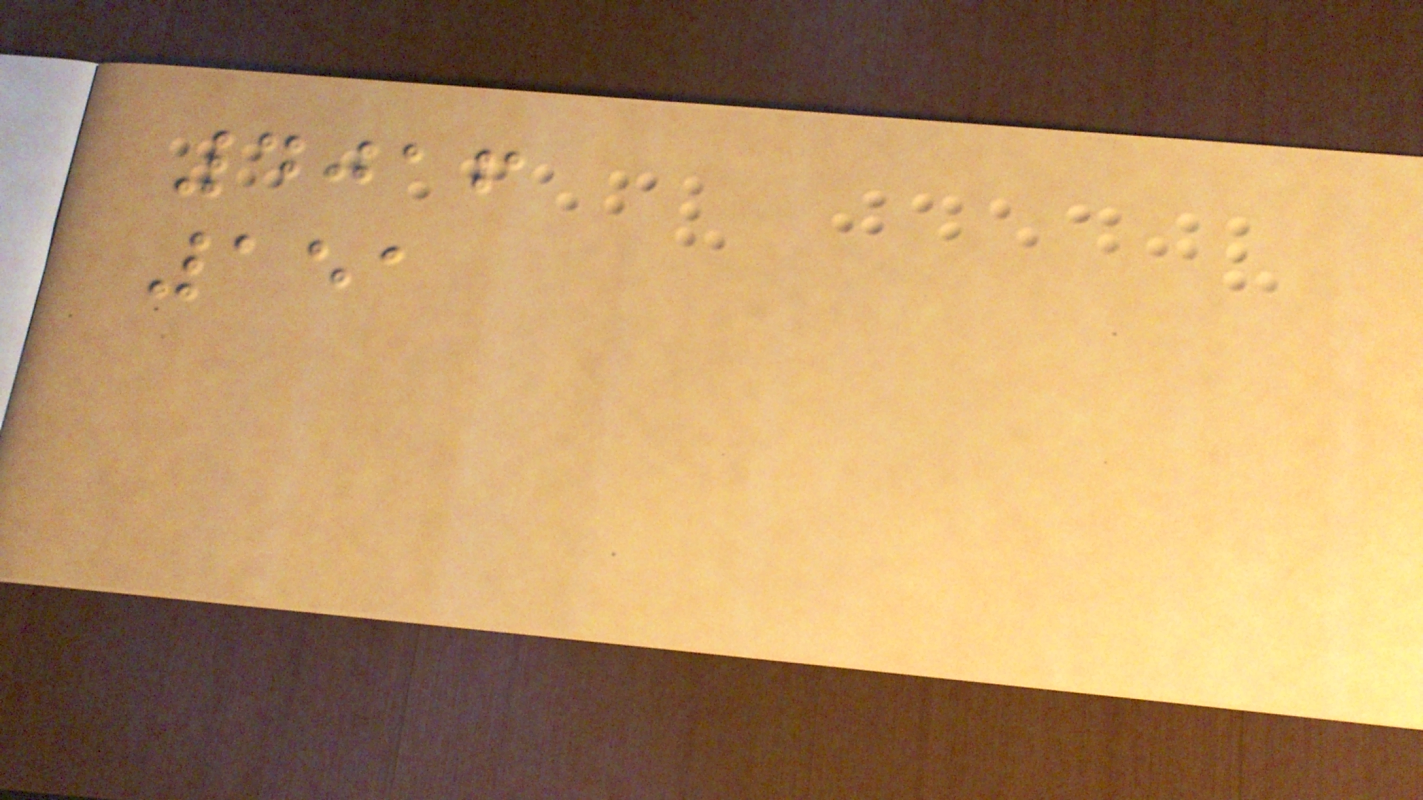4016
151
